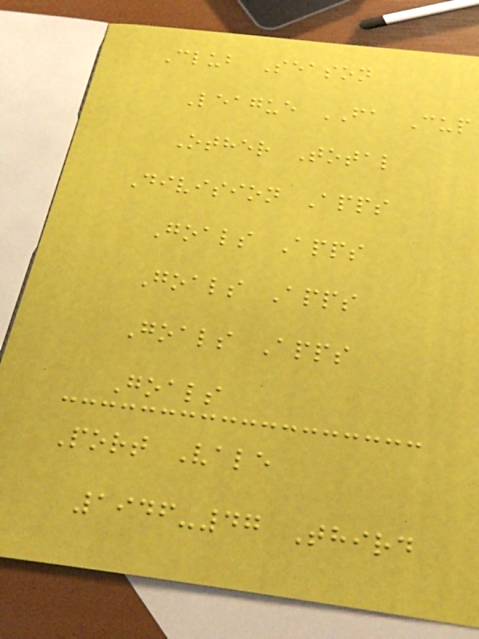Club Season
League FA Cup
Other Total
Division Apps
Goals Apps
Goals Apps
Goals Apps
Goals
Port Vale
1946-47 Third
